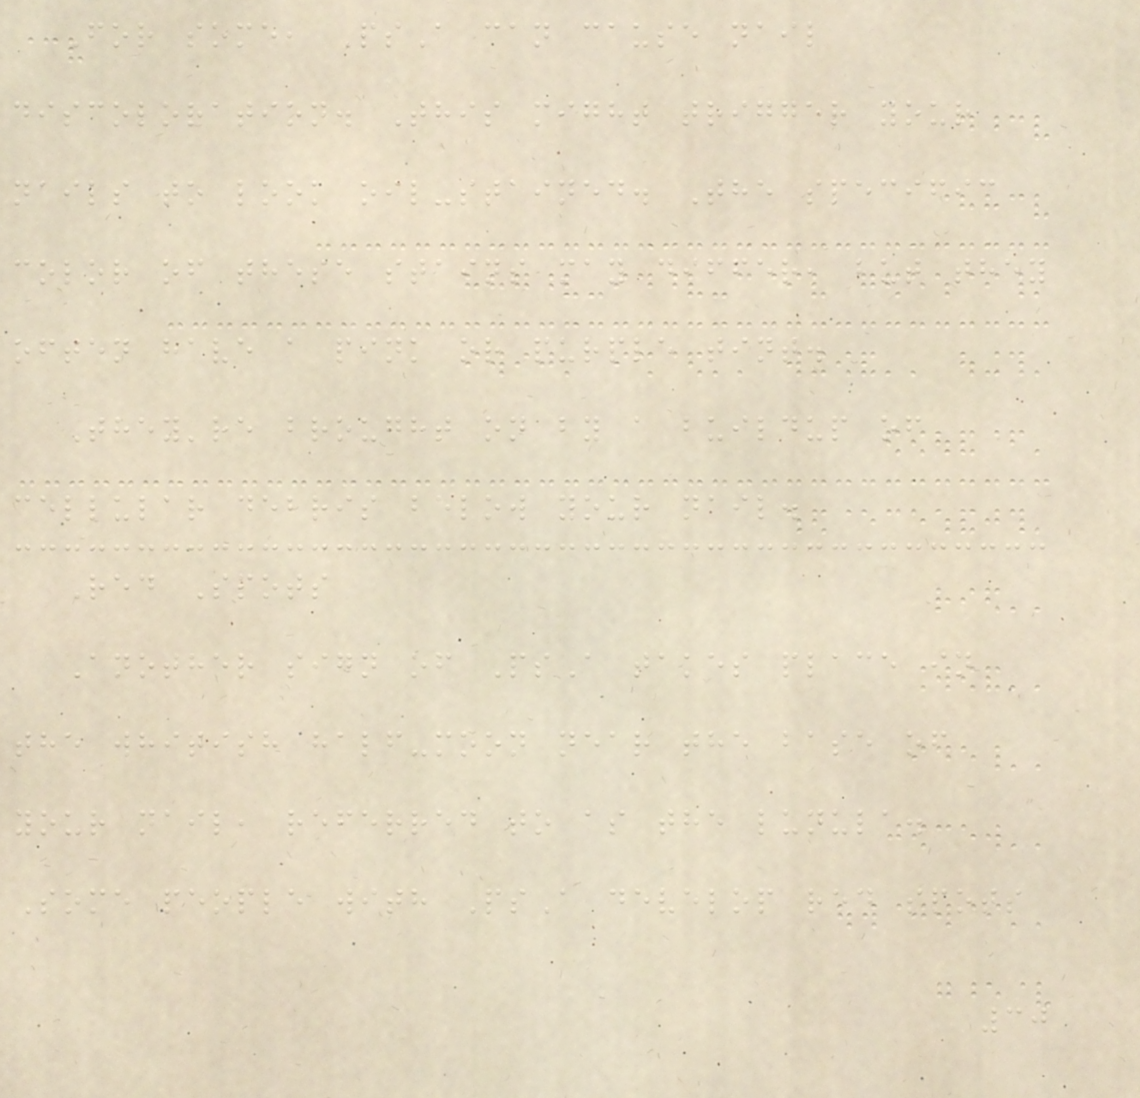For some, PsA can cause nail
discoloration. This might trigger your
nails to look oil-stained. The specific
color of these stains may differ, but they
often have a pink or purple tint.
They're brought on by a buildup of
cellular debris below your nail.
Red Spots
Another sign of PsA takes place in
the whitish half-moon near the base of
your nail, referred to as the lunula.
Some people with PsA develop red spots
30
